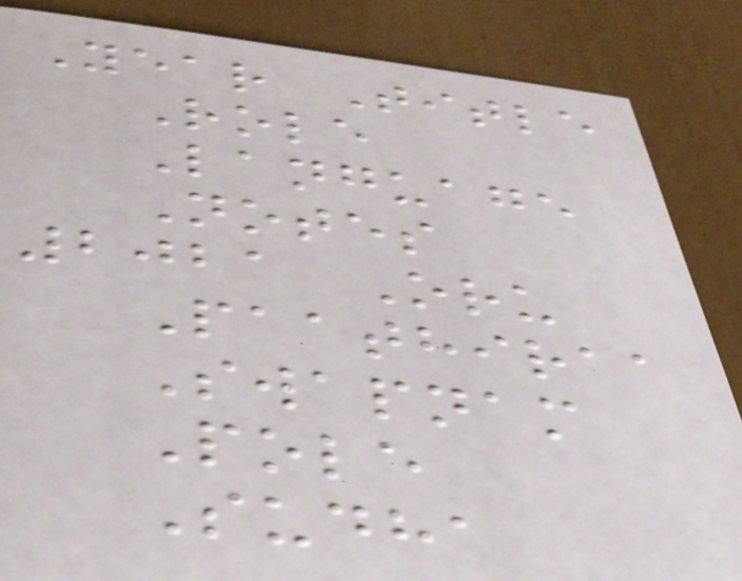Year Title
Role
Language
Notes
2021 Oru
Paathiraa
Swapnam
Pole
Sudha
